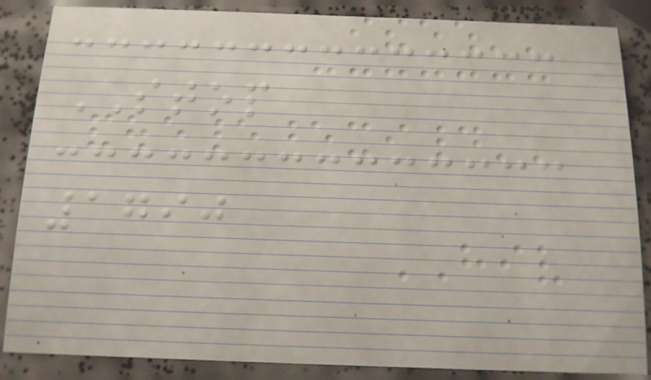STOP
1790
